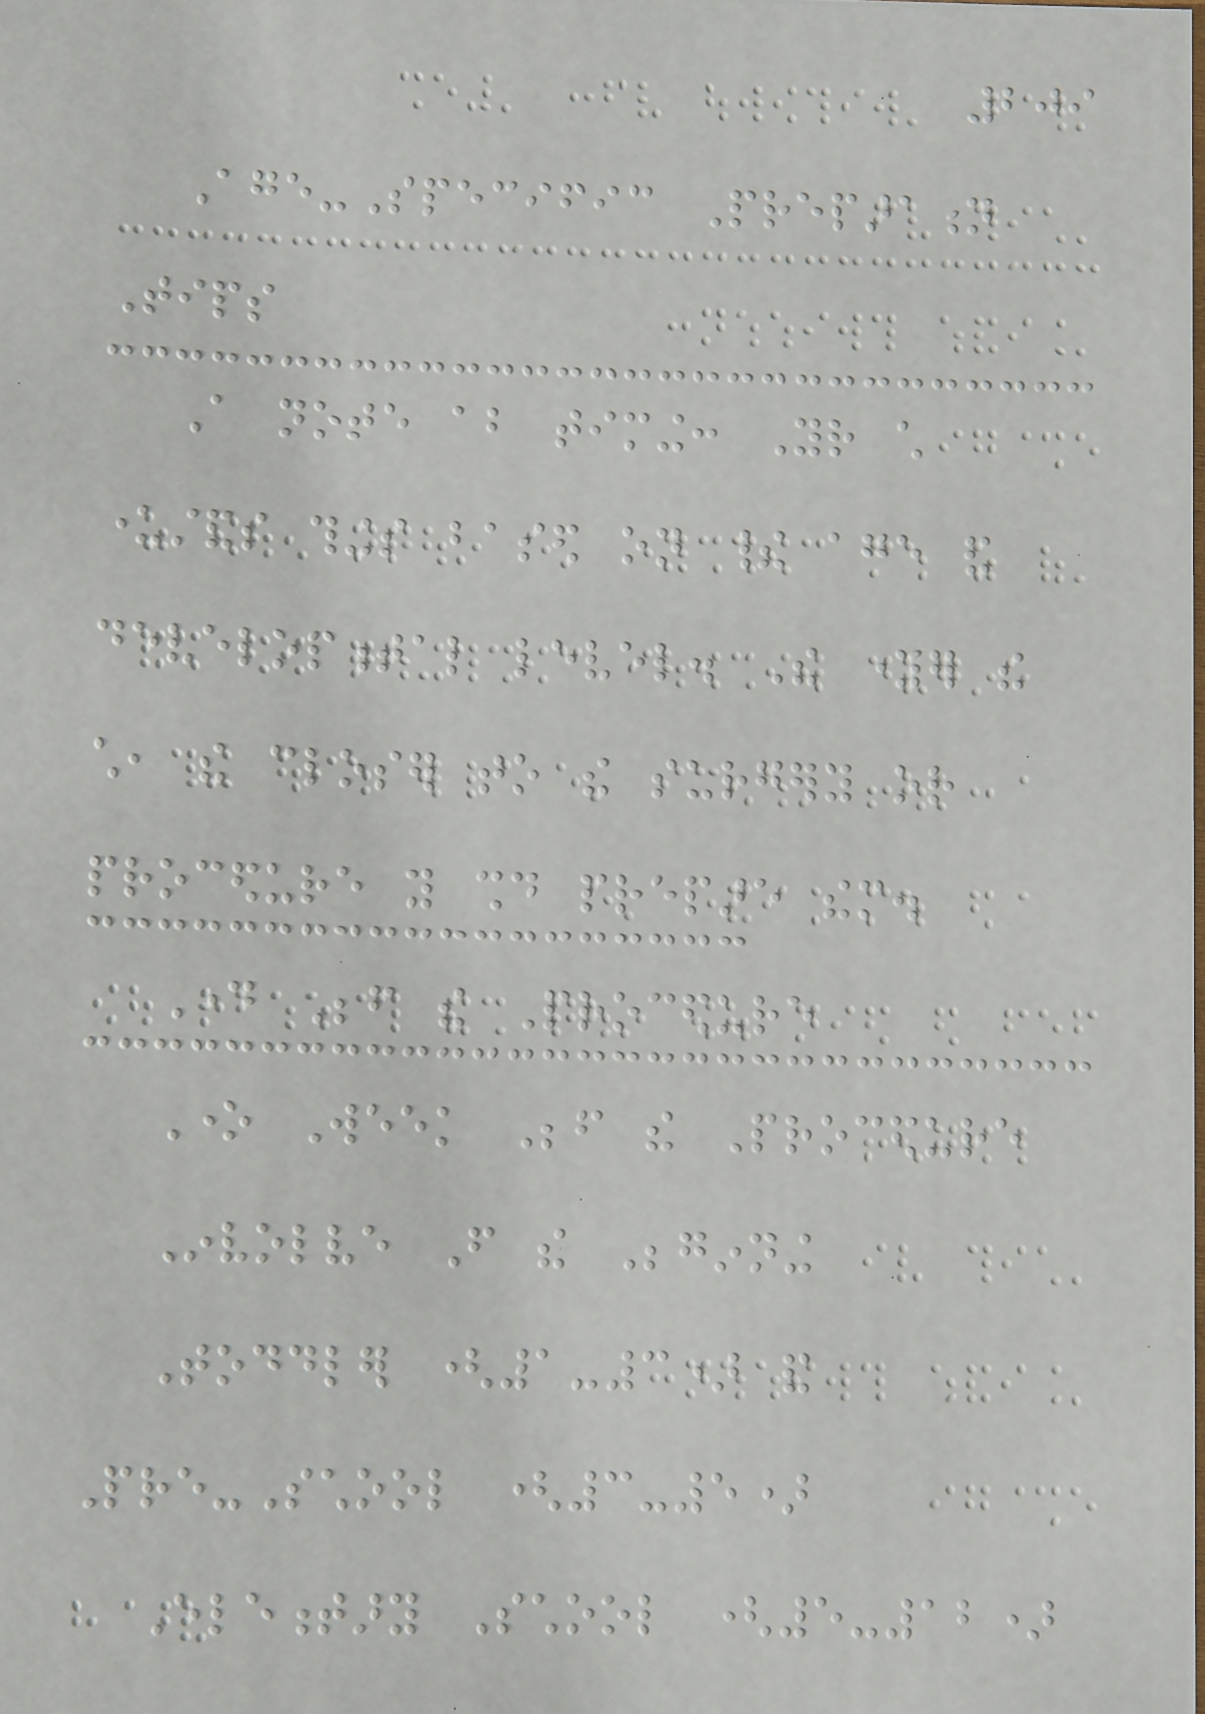209
Age-Specific Preparation
Tips
A note about timing: Your child
understands things based on their age and
developmental level. The younger the
child, the closer to the surgery or
procedure you should prepare them.
Day Before the Procedure
One Week Before the Procedure
Involve From the Beginning
Toddler (1-3) and
Pre-School (3-5)
Elementary School (5-12)
